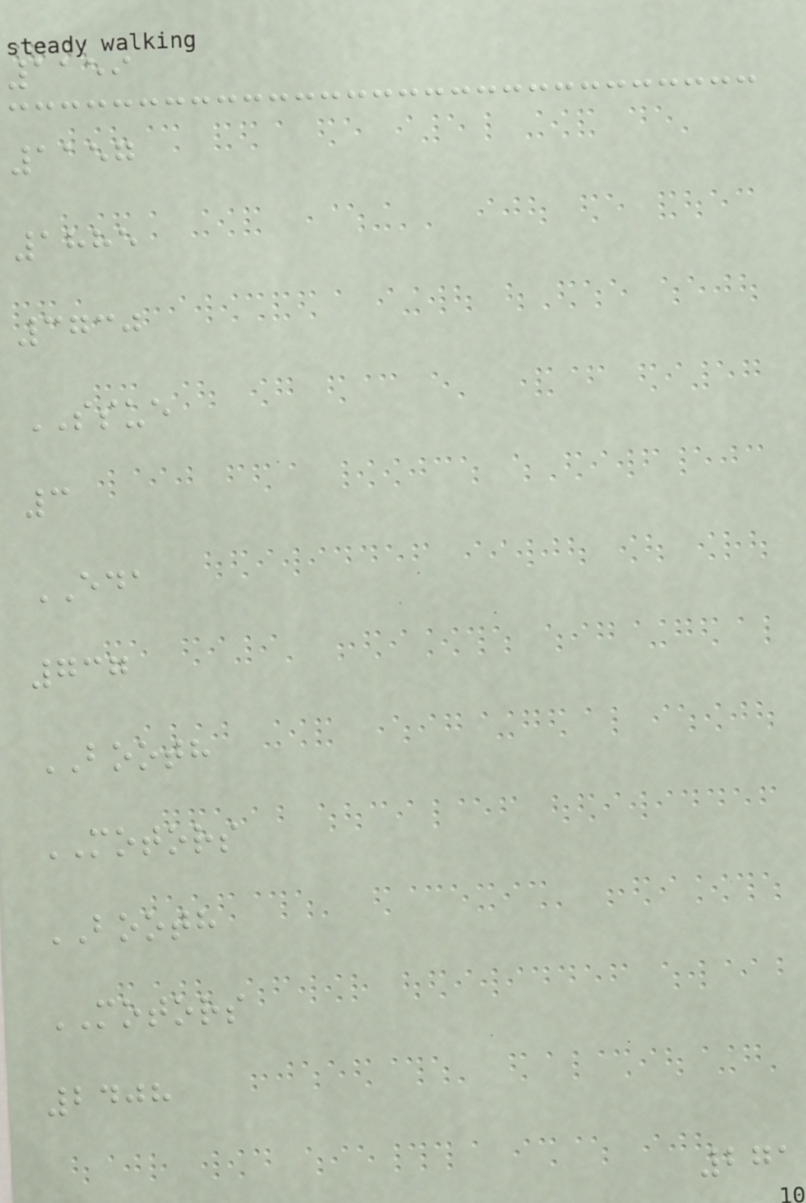1159
1157
1885
3730
SSUE
3
EDA
737
BOOTH
MOTORS
BOOTH
MOTORS
2408
271
